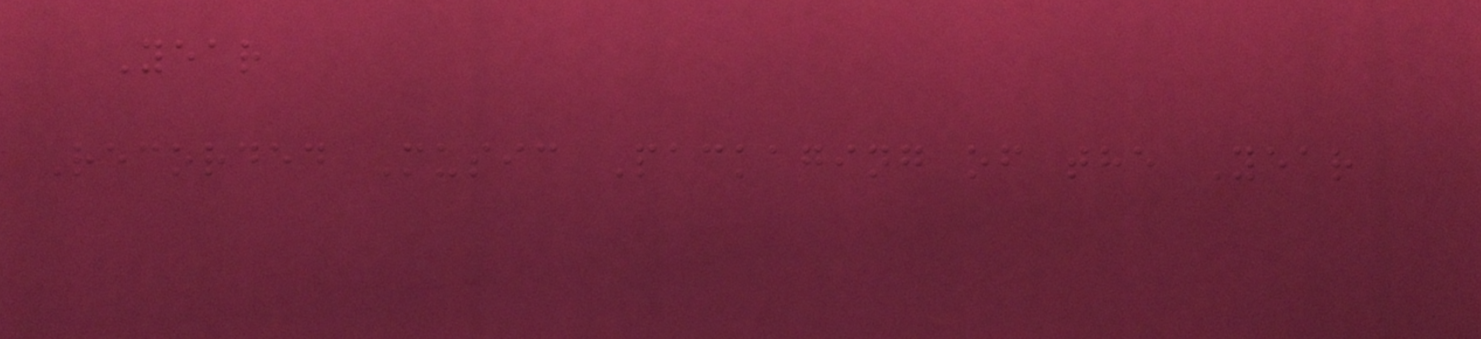Year
Recorded Music Packaging of the Year
